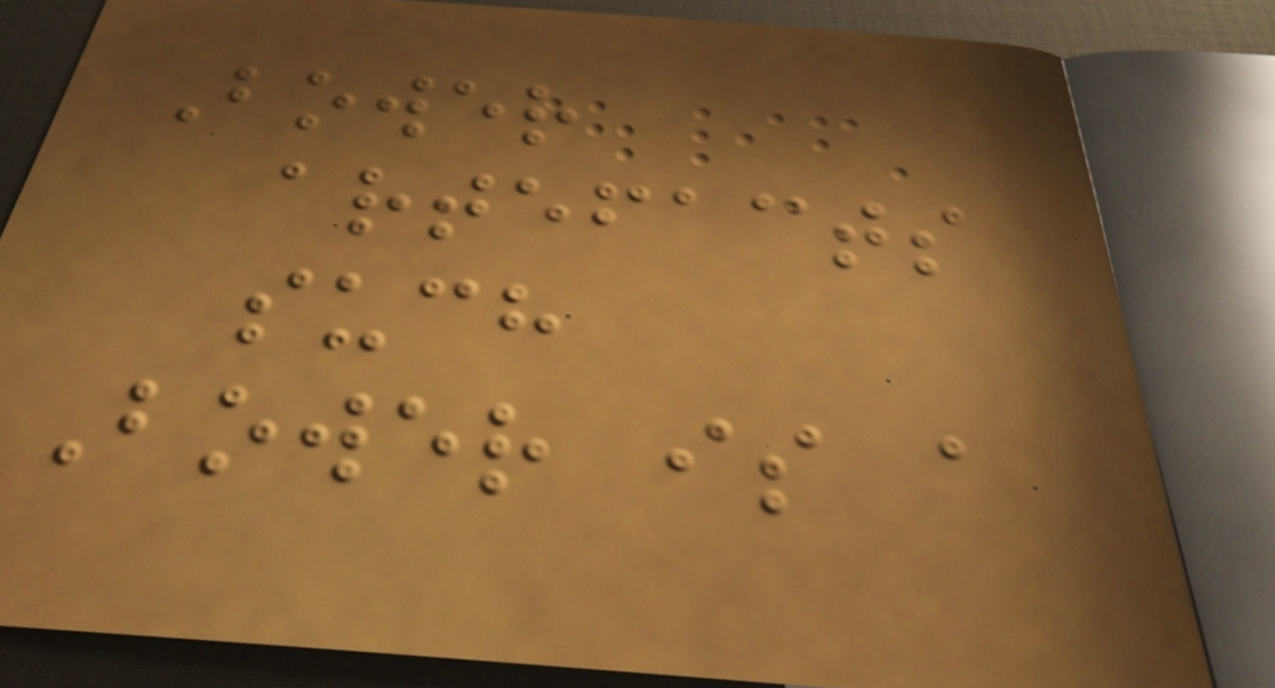Bower
artefacts
such
Bower is a
